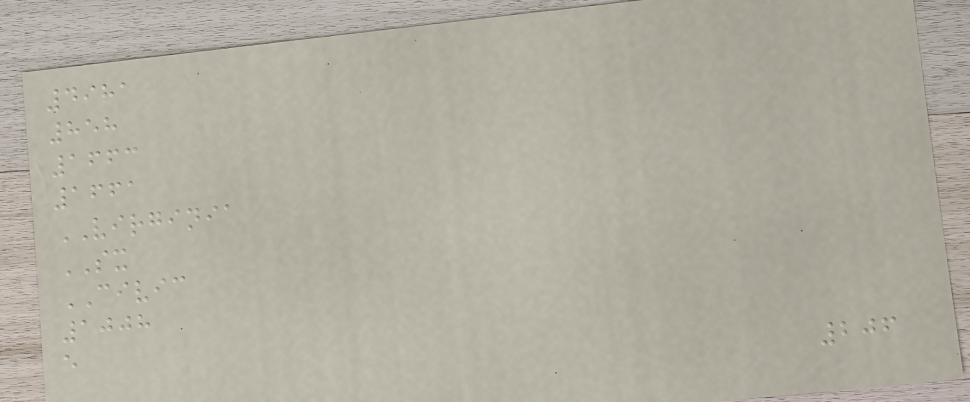4981
858
1663
1661
VIRGINIA
SX
CIVIC
1008
e
206
